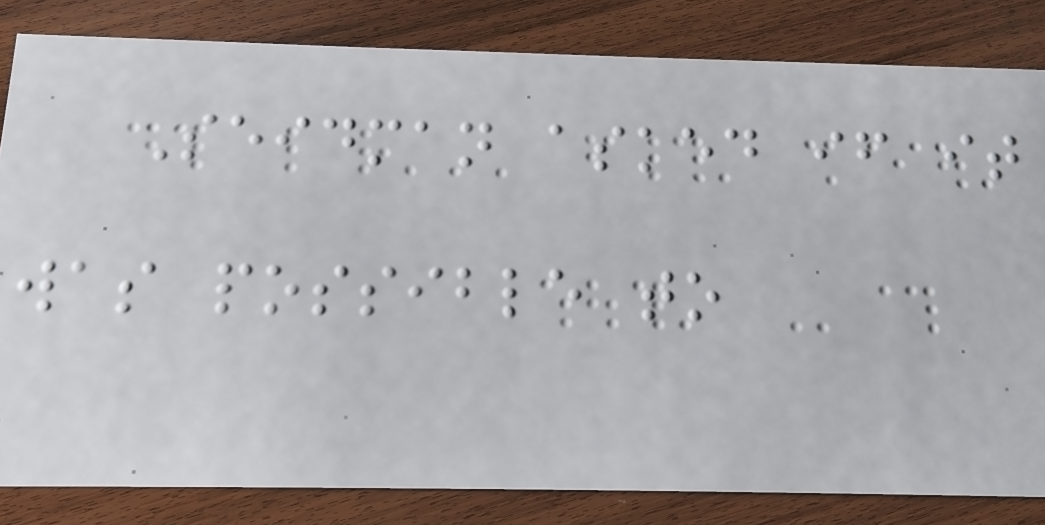Seidman asked if it
was possible to
